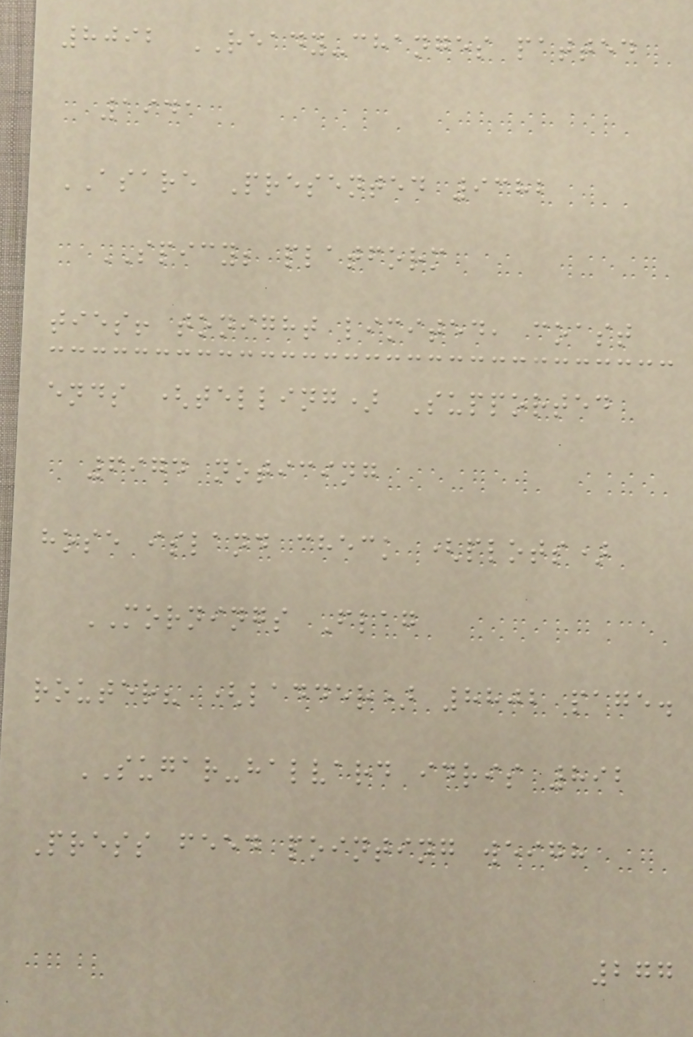8092 READY-changes patted
1941
ASARE Presented 9382
SPICY; platform
ties! tonight limited, coast
ends (telling) Supported
6974 noticing
hose island check (plots)
MORNINGS Flag
router? (ladder) 8802 page.
SUGAR-halvard idris 892
Press feed pointing weigh
277
